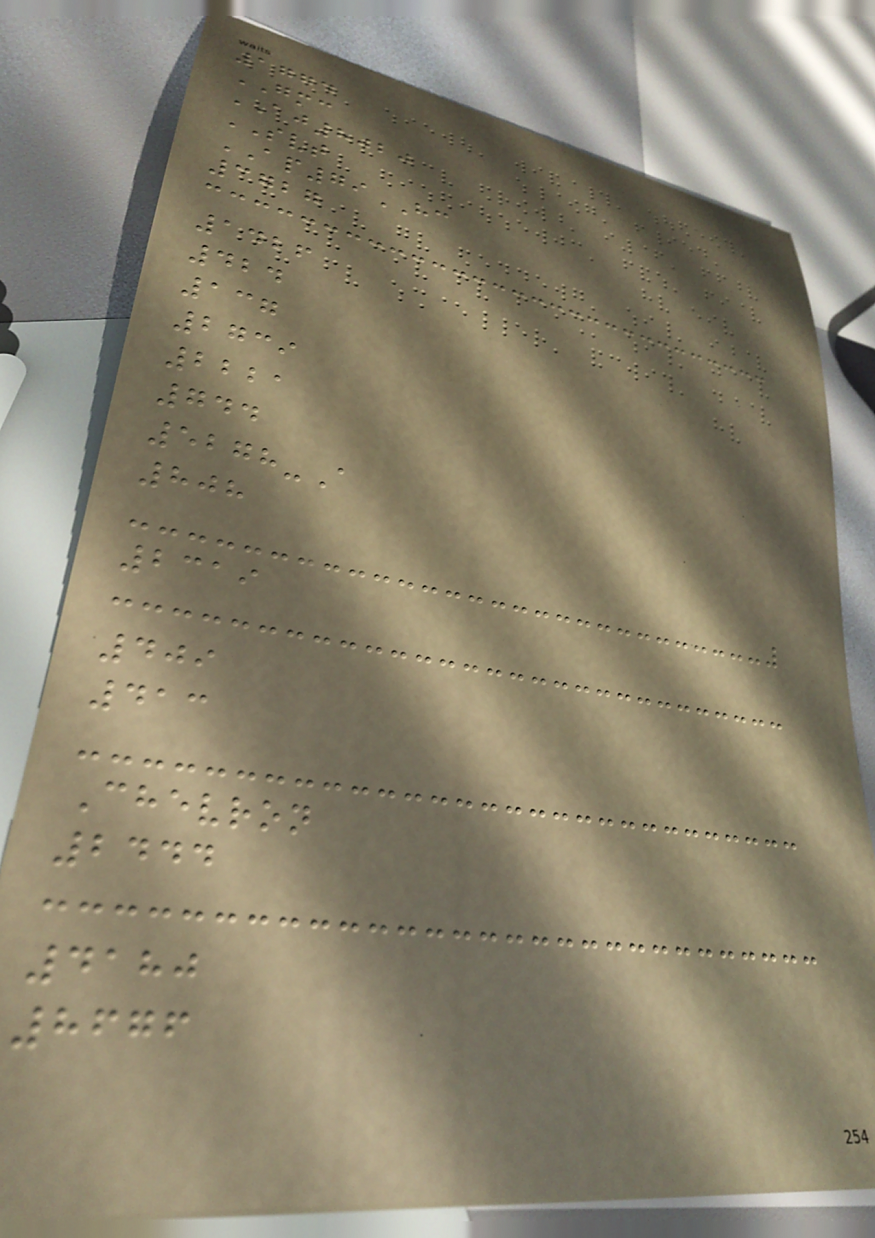1774
GMC
AJ8020
SVT
AP79HC
3727
1426
424
137
2739
2221
744
5278-A
808
2319
409
413
Chevron
2444
4180
8676
